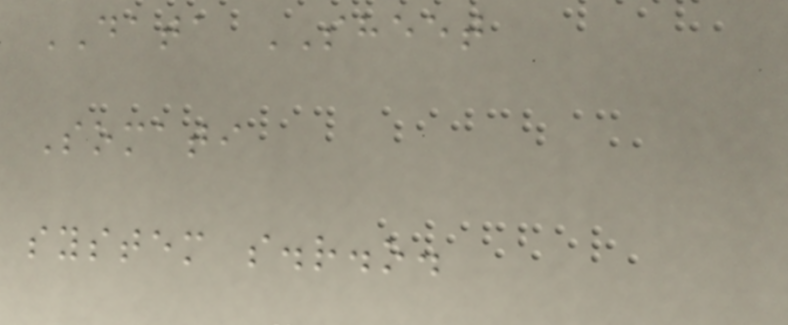DATA SHEET
Somati
system s.r.o.
